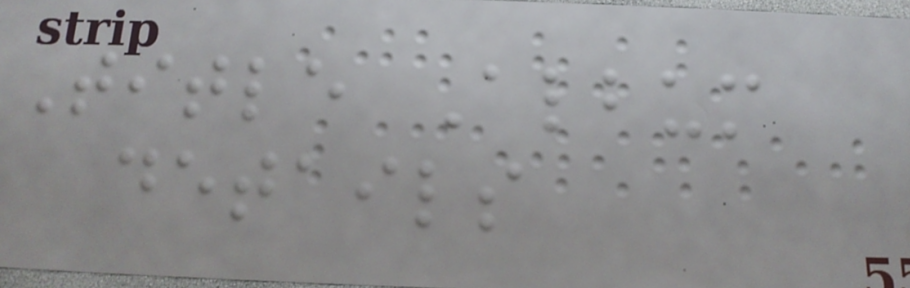Title Album
details
